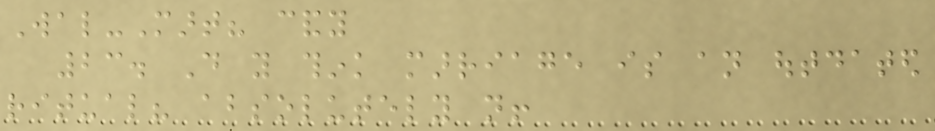Wal-Mart? candy
23. Do you think marriage is an outdated
ritual? absolutely not!
